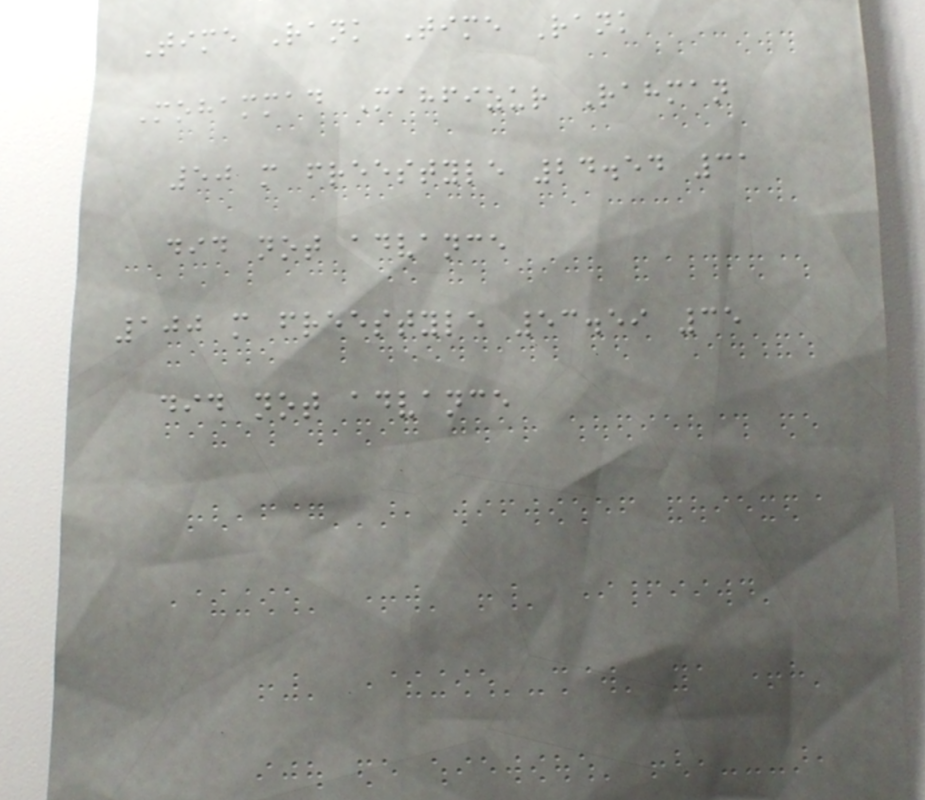Time Rank Time Rank
Mohammad Mahfizur Rahman
50 m freestyle 24.54 31
did not advance
100 m freestyle 53.59 35
did not advance
